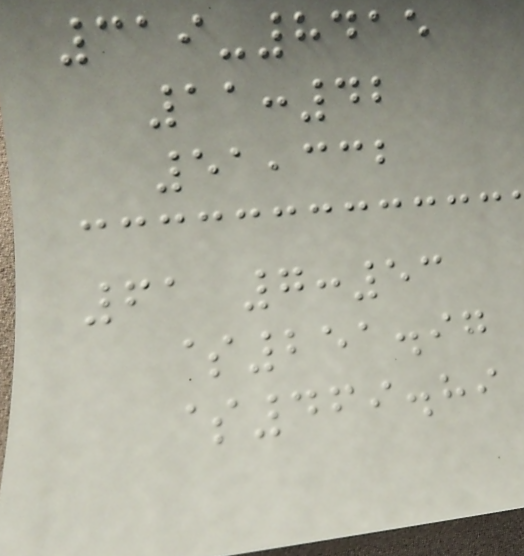319-8415
11:42
51,332
61 7:53
$251.97
$469.89
